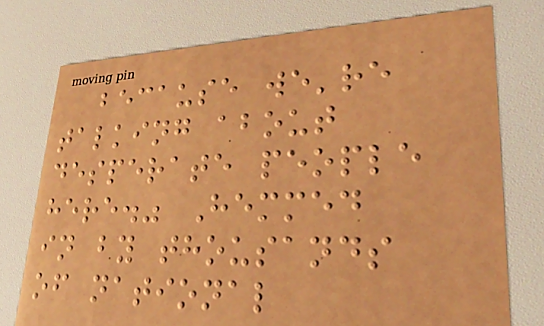because we're
talking about
desperate people
here." Hemmed
in by thousands
of national
